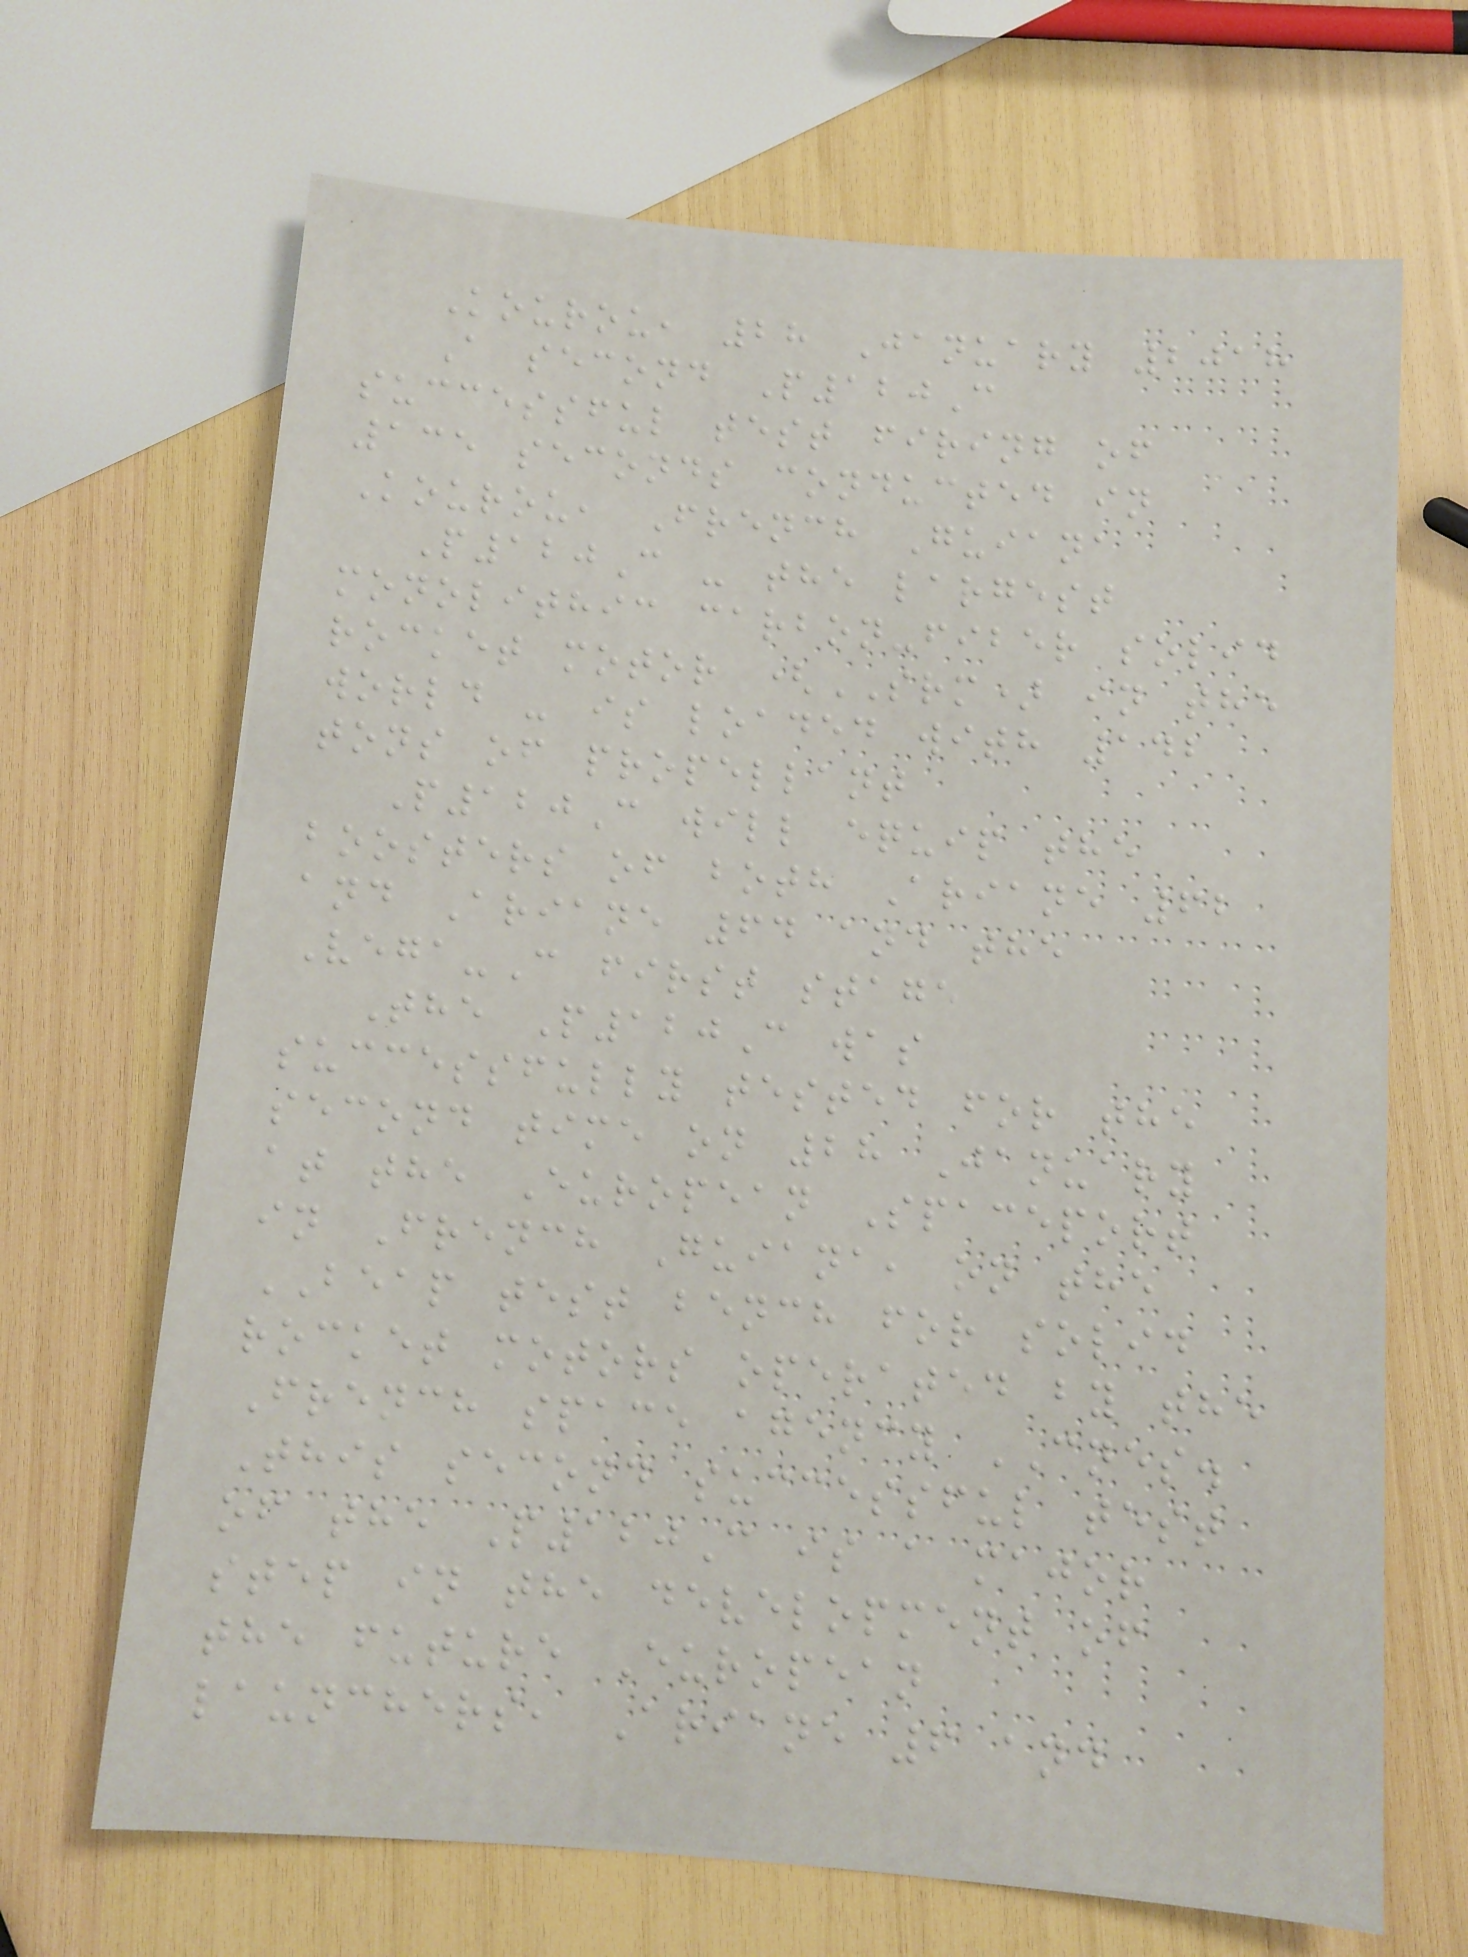Kourou, 28 January 2018
A second P120C
successful test firing of
135 seconds conducted in
Kourou, French Guiana
P120C - the largest
monolithic carbon-fiber solid
rocket motor (SRM) in the
world - is loaded with 142
tons of propellant
P120C will equip the
boosters of both Ariane 62
and Ariane 64 and the
Vega-C first stage
The P120C was
successfully tested for the
second time on 28 January
at the European Spaceport
in French Guiana, on the
BEAP test bench for solid
rocket motors operated by the
French space agency CNES.
This second successful test
of the P120C is a major
step in the development of
the future European
launchers, Ariane 6 and
